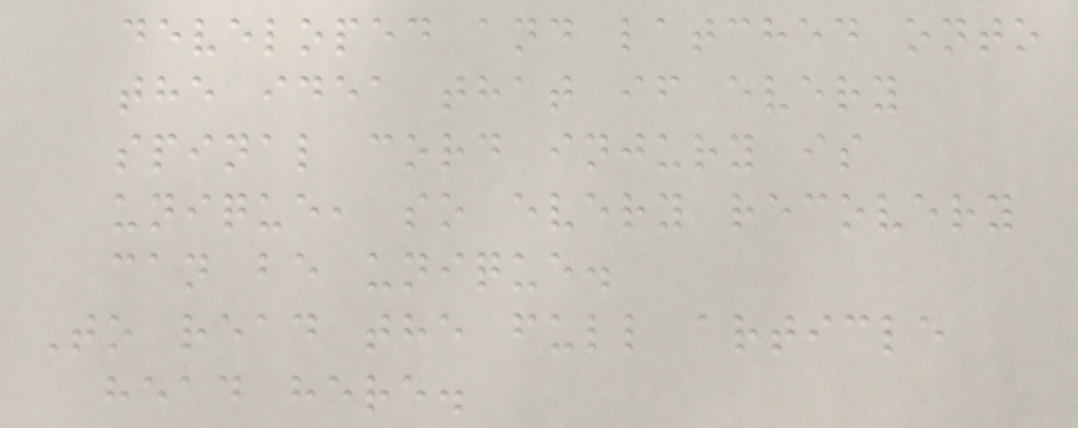developed and latched onto
the idea that if every
spinal cord injury is
unique, so every recovery
can be unique.
To read the full article
head here.
